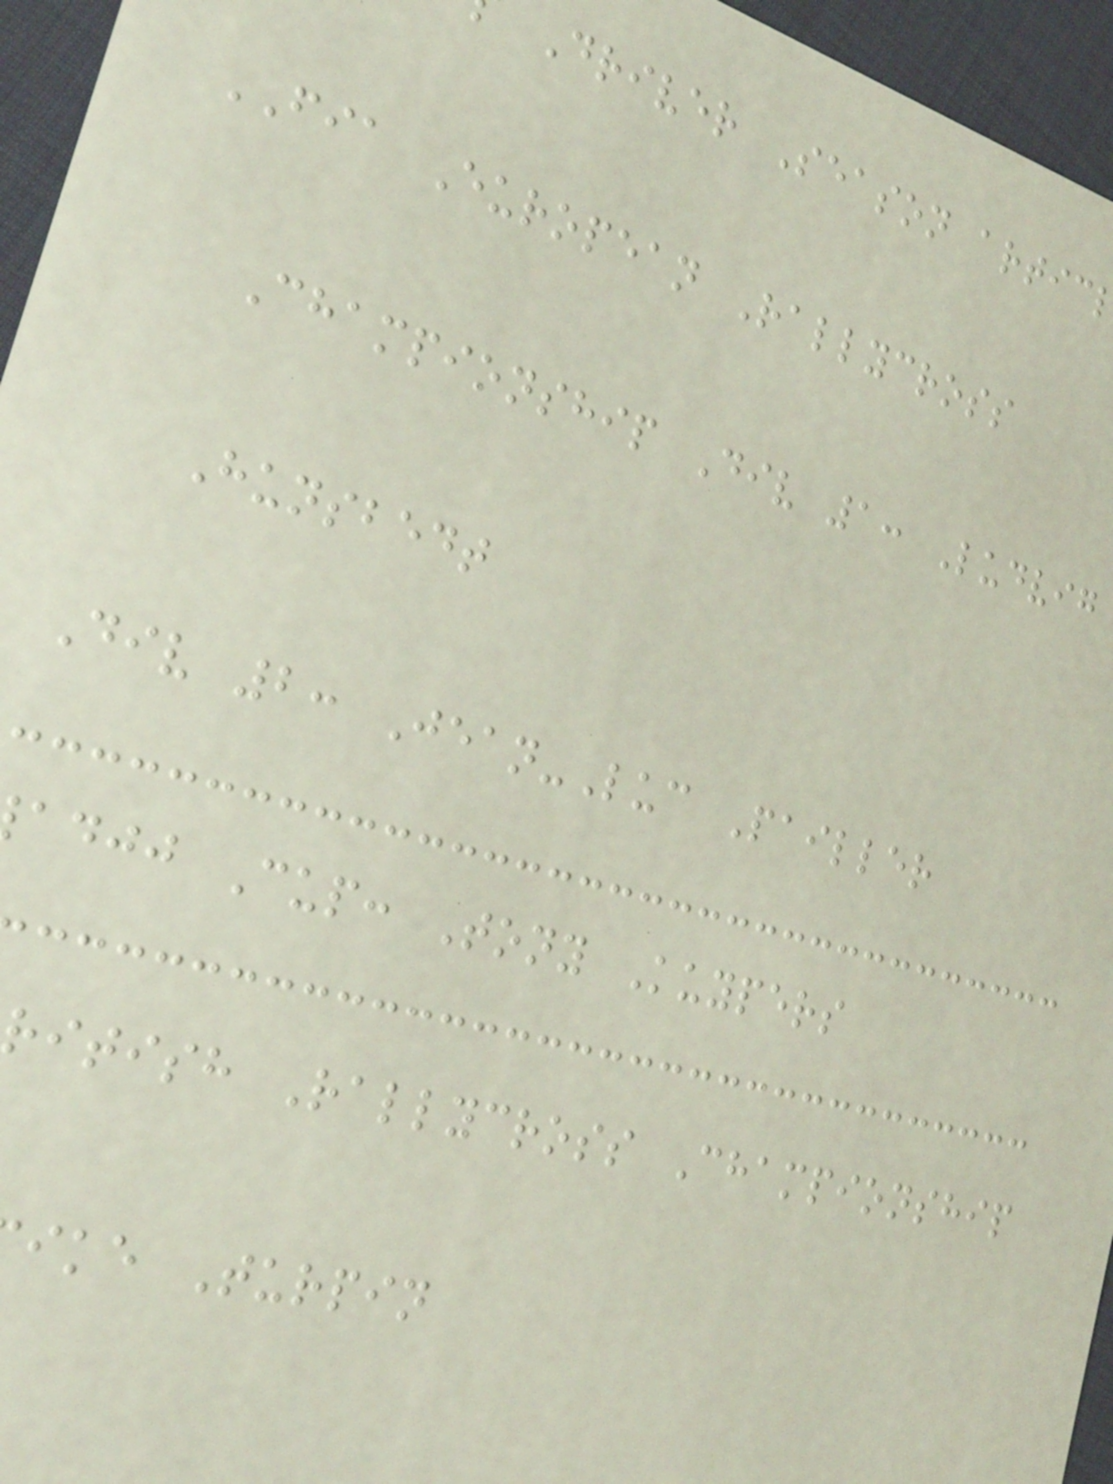Driver Season artic
FIA European Rallycross
Championship Div 1: Ludvig
Hunsbedt
Div 2: Jean-Luc Pailler
adjj Cup: Tony Kuypers
ritish Rallycross Championship
ike Turpin
